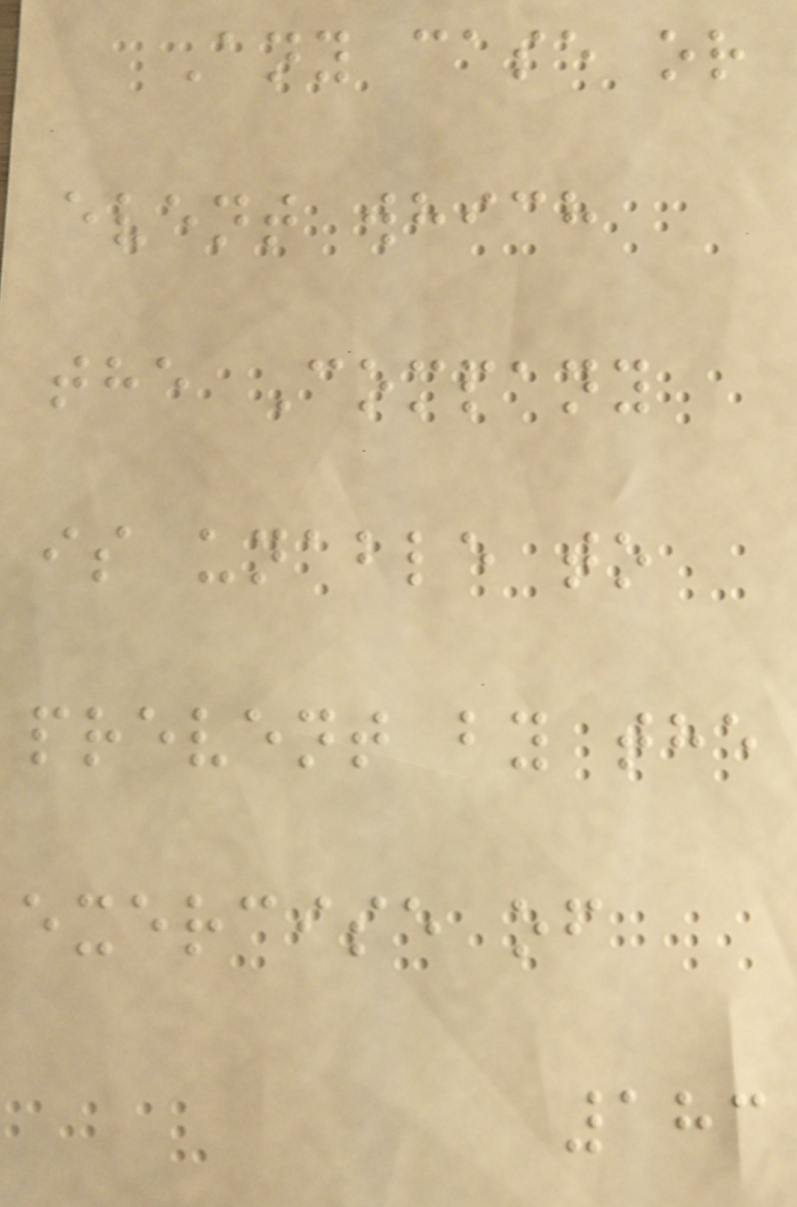Any case or
event which
the Company
is unable to
prevent by the
exercise of
183
